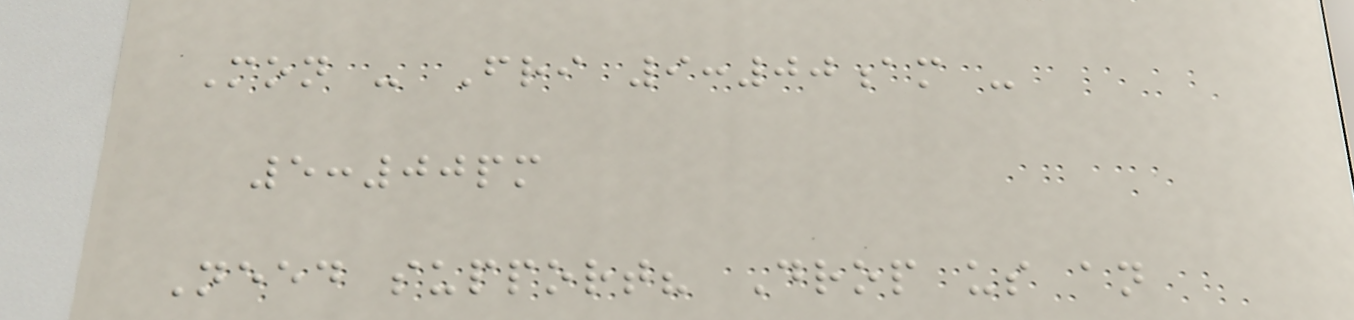Mon - Fri 9:00am -
5:00pm
Need support? Drop us an
